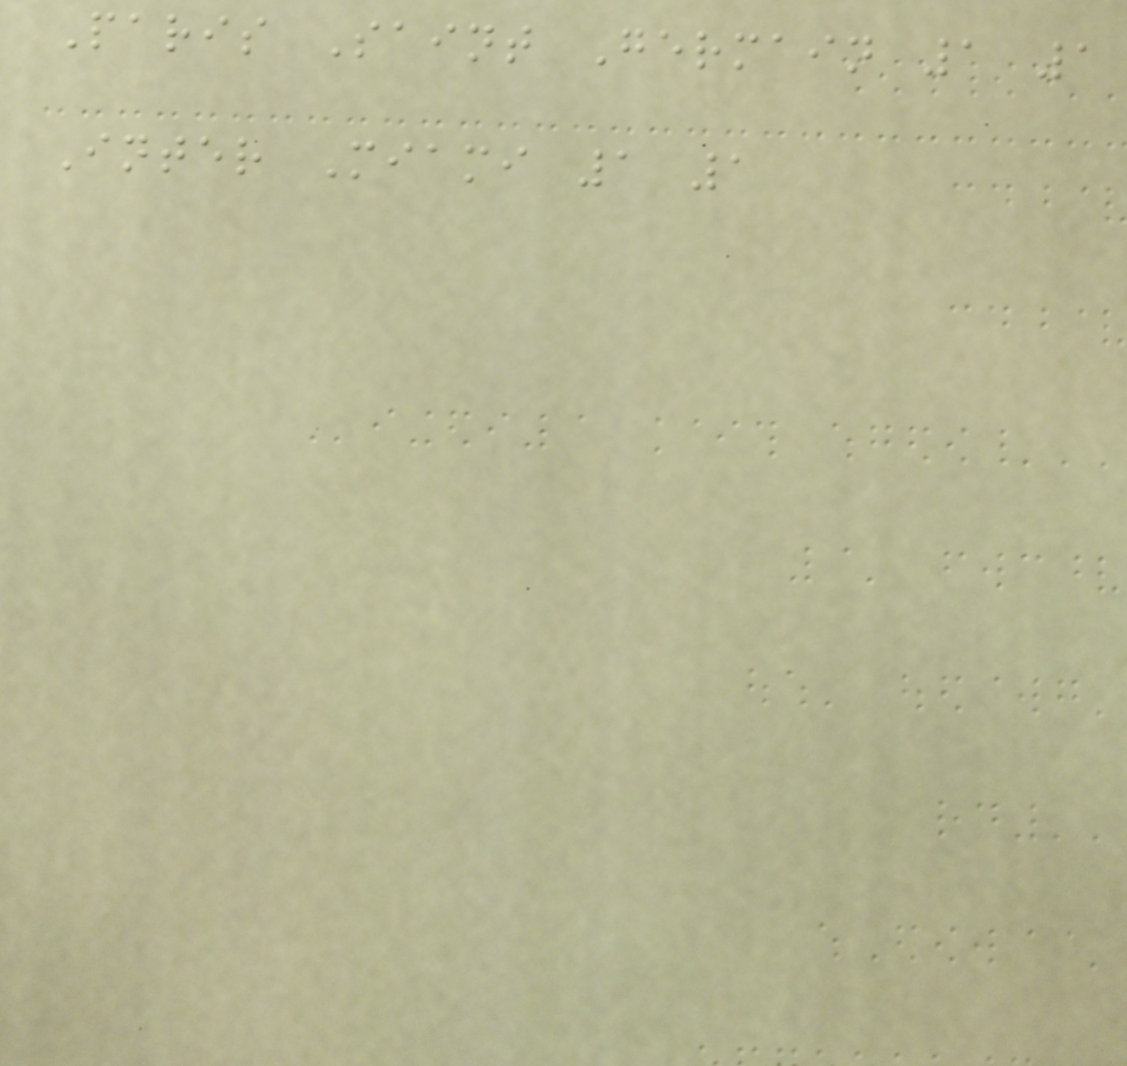Paris Saint Germain 1 1
Inter Miami 1 1
